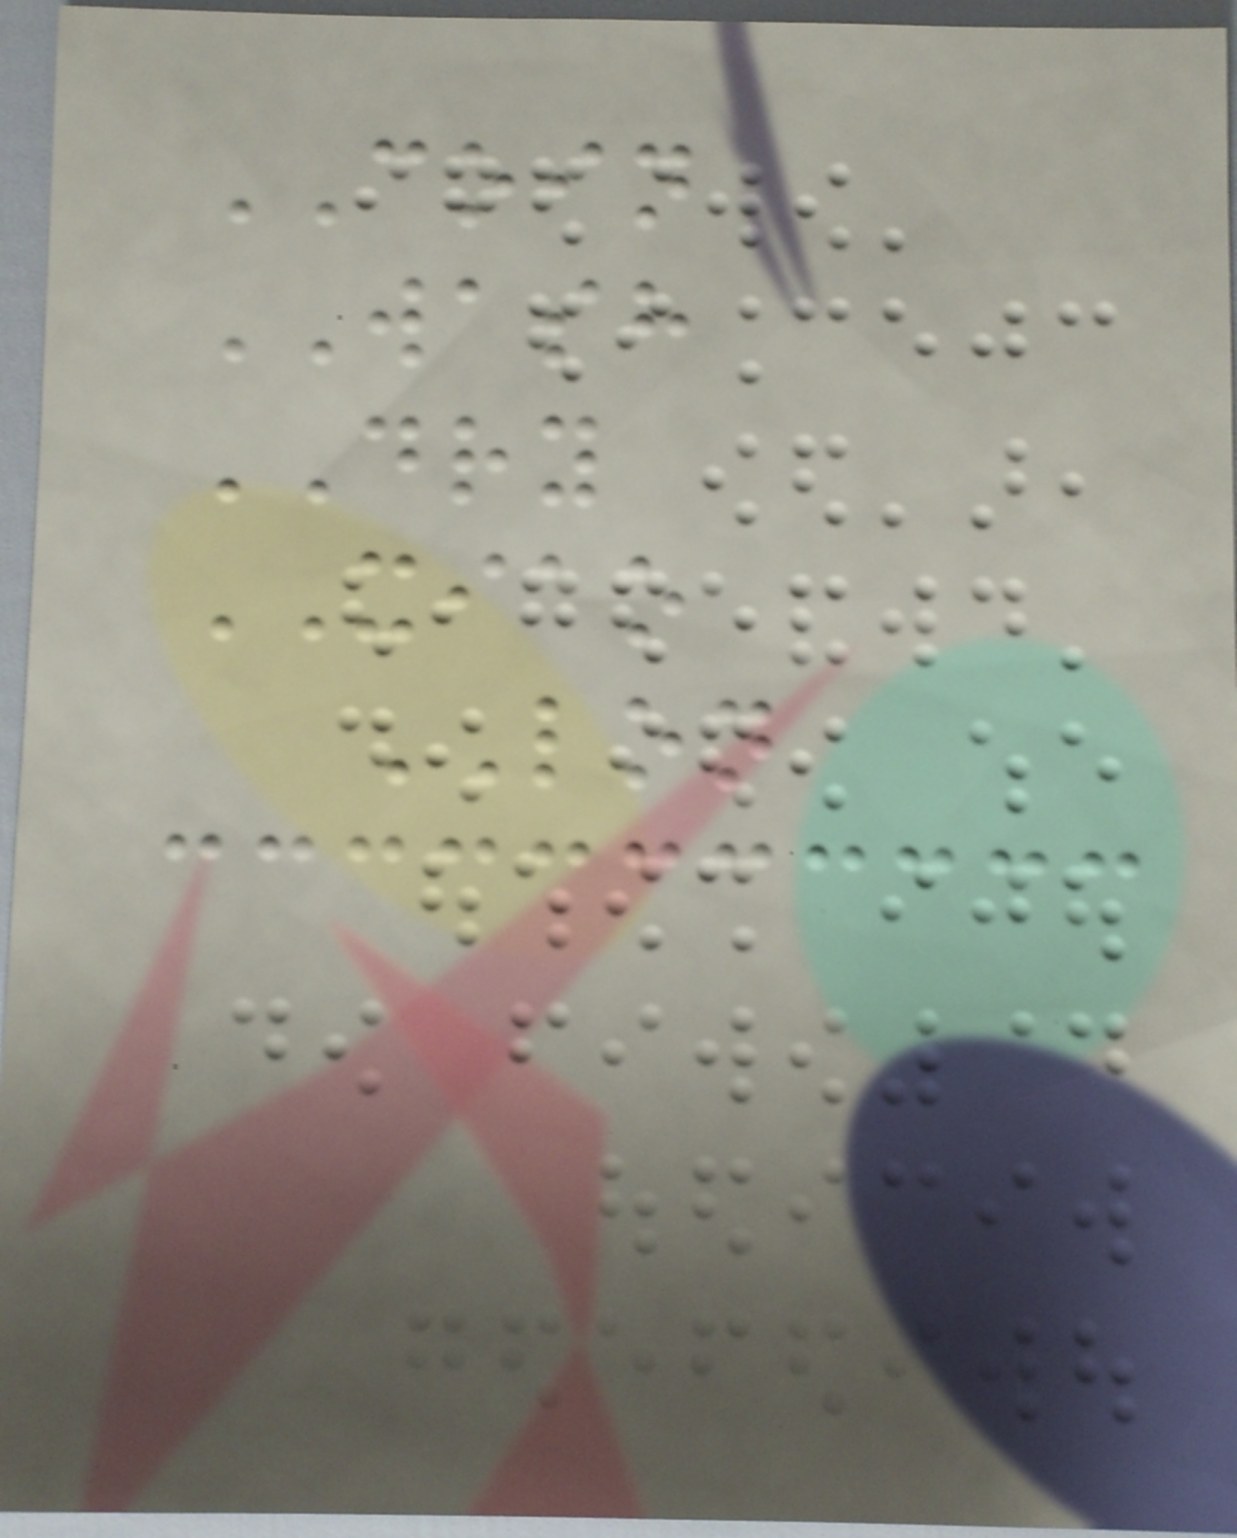COIN
WASH
DRY
XIAO
LON
